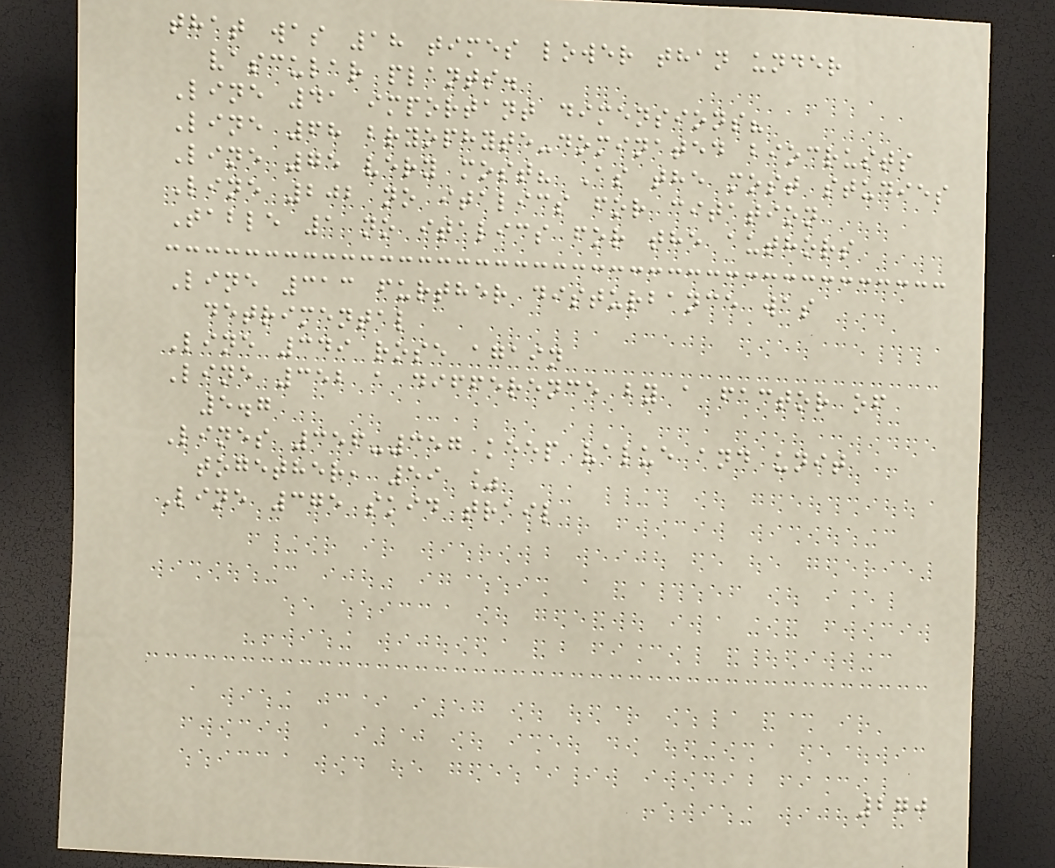that was 18 times lower than under
vascular plants.
Line 41 important dimensions?
Line 68 bryophyte-dominated biocrusts
Line 75 very most? As the most studies
Line 202 no italics for citation
Table 1 no italics for the authors
Line 313 further disturbance was
detrimental
Line 349 rose again
Line 352 a difference by a factor of
5.7
Lines 356-357 keep value and unit
together, 59 %
Line 375 skid trail
270
